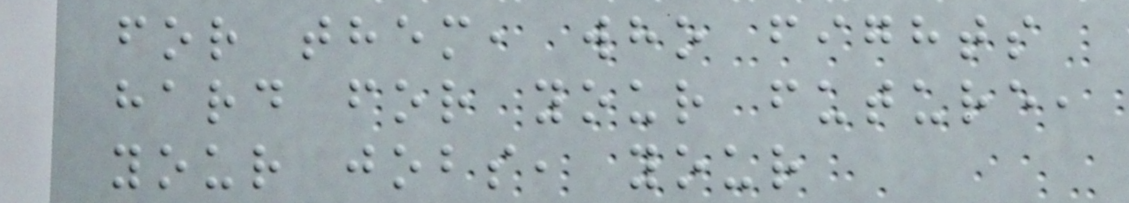for them, who fights
hard for your future,
your jobs, your
